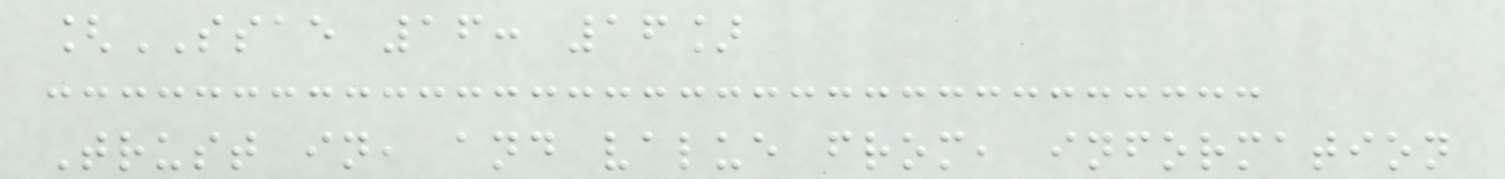[SSAE 16: 16]
Trust in, and value from, information
